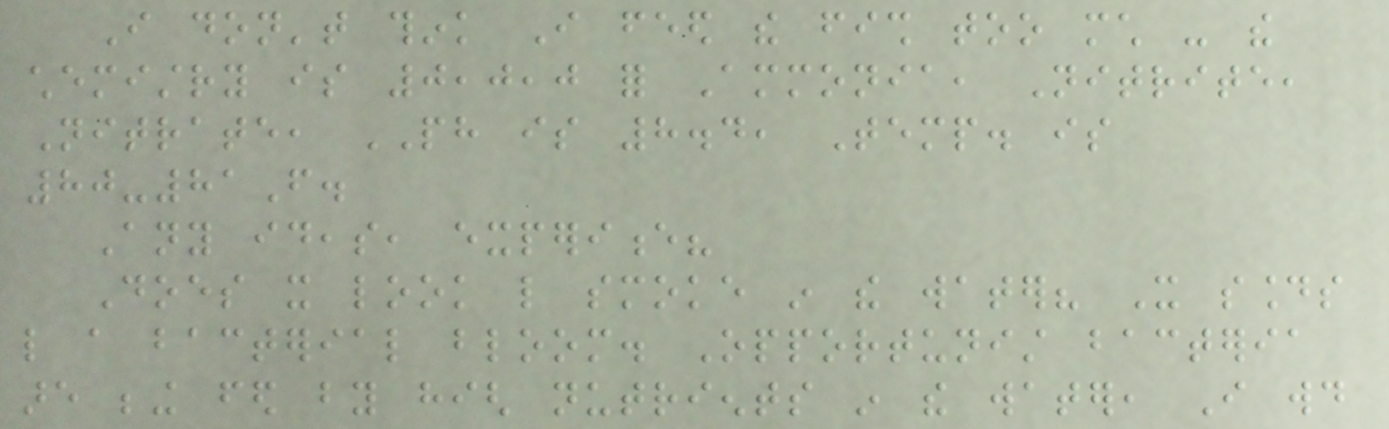I don't think I feed the fish too much - the
chemistry is 0,0,0 for Ammonia, Nitrite,
Nitrate, PH is 8.4, Temp. is
80-81F.
Any ideas, experience?
Does it look like smoke in the water? It sounds
like a bacterial bloom. Opportunist bacteria
are being fed by high nutrients in the water, I would
